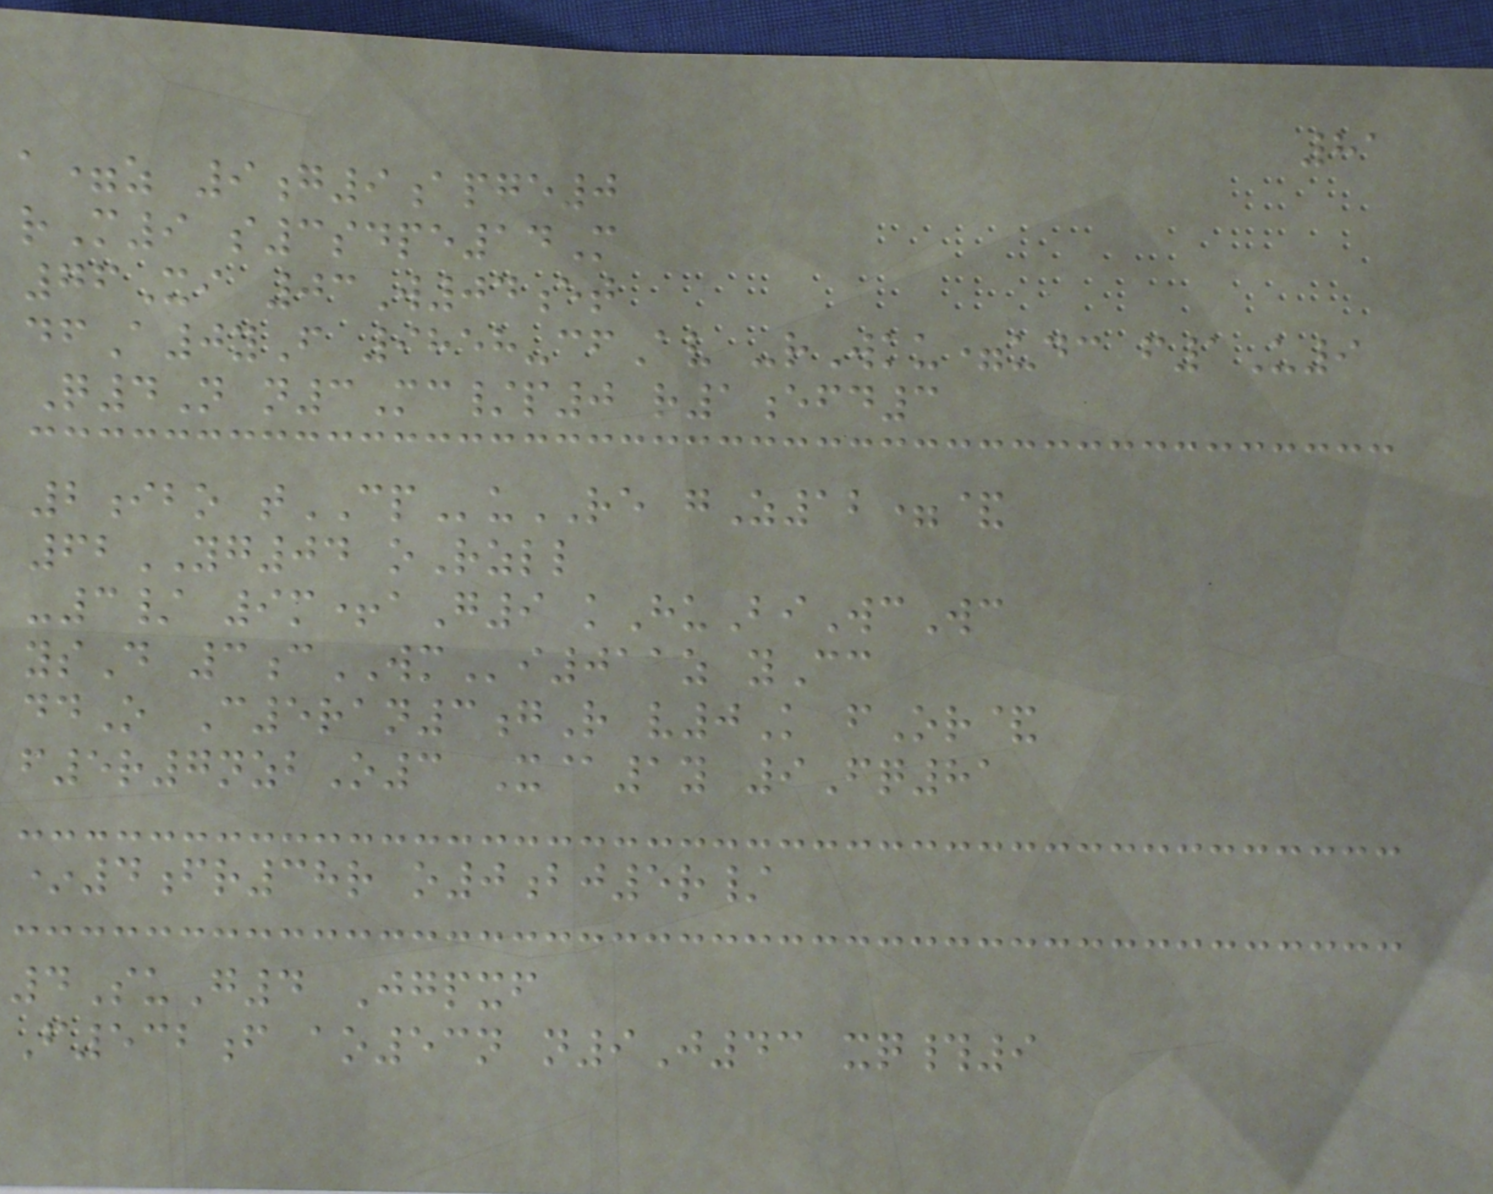81
a=z 9g9apge0
rM9 s3sdpe14M
76Xi 03W04et
dfA0yF 9858-cfAv -rWku=udc f1U9
Q4N n3Mc/p0 r1efd3
2ibo tCPuRE gZ12=&
62YG04 oRzll
-3/ 9m+aG9 kHuBiWcWc
ysD 3cWMi011z yCc
ddO C5ran3gR v0K fOr&
f5r7nzbO3 X@1y 9Fq81
*4fr38r o0bj5r/
4SuG4 Jgpxf
F532f ao53n n9J43 xq#9
